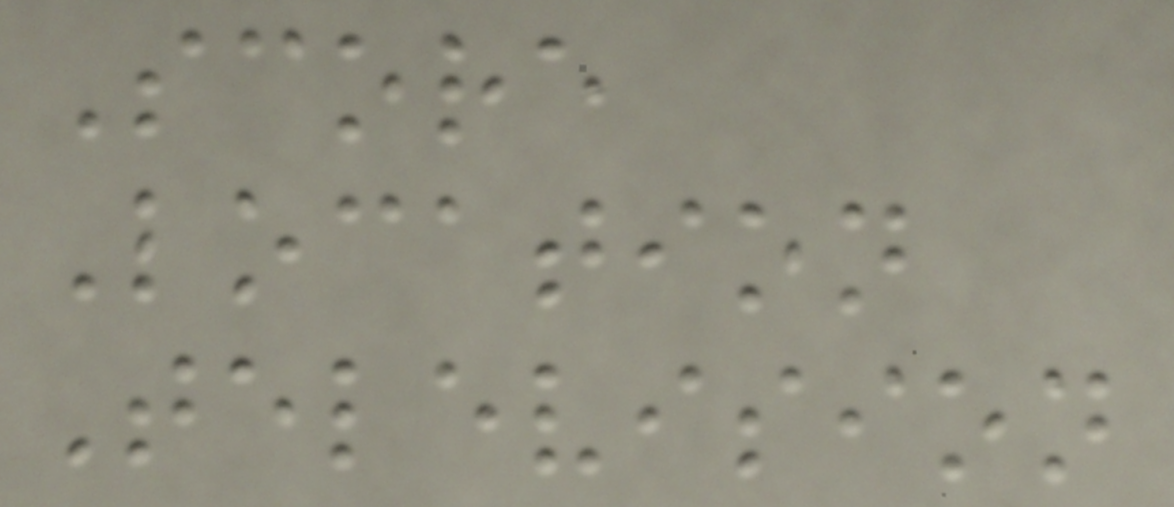Score
Location
Television
